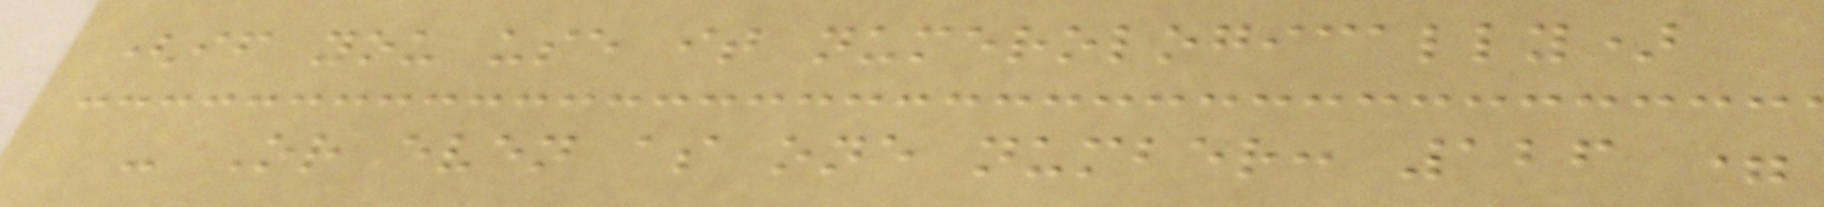(if you use it numerologically)
- Or even as one number: 126 =
